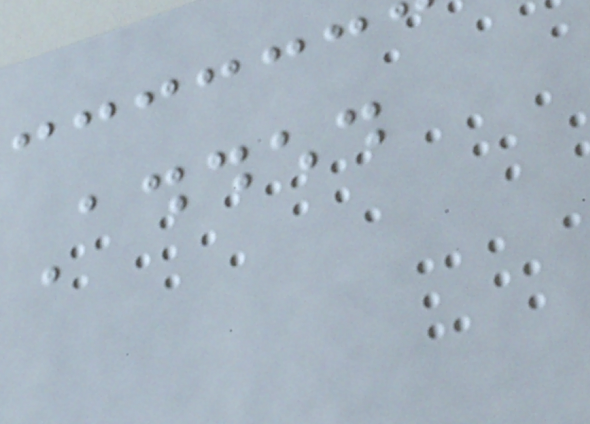Added
